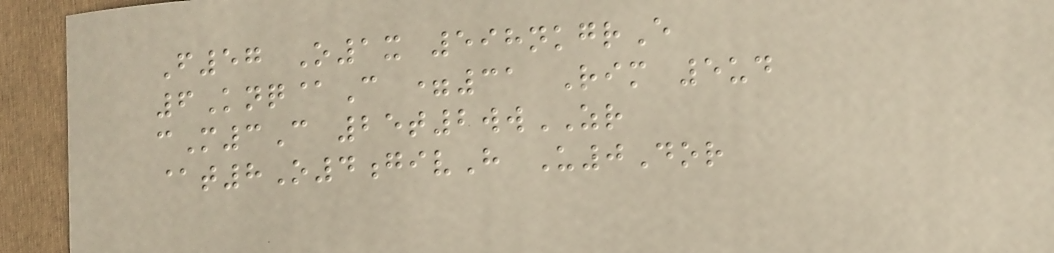F57 O1x 598nkgrE
6Knq@C =31 Rim 5ud
cM3C 25t2wwZR
@t8O4givH U0Dor
